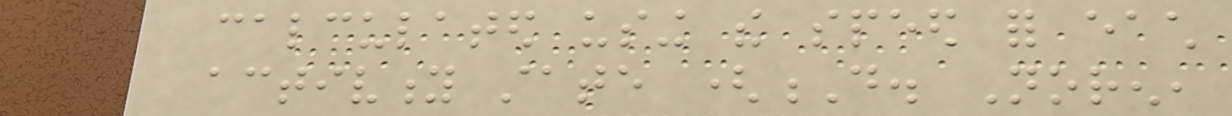calculated using the speed for each
activity state (D. Noren,
